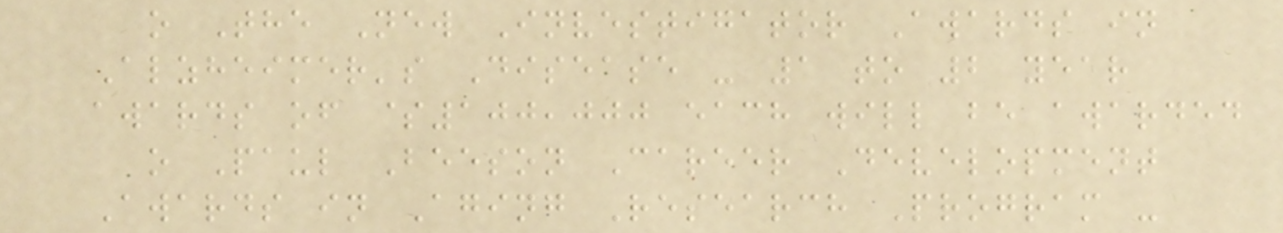o The New Investigator Awards in
Alzheimer's Disease - 1 to 2 year
awards of $100,000 each will be awarded
o Paul Beeson Career Development
Awards in Aging Research Program -
